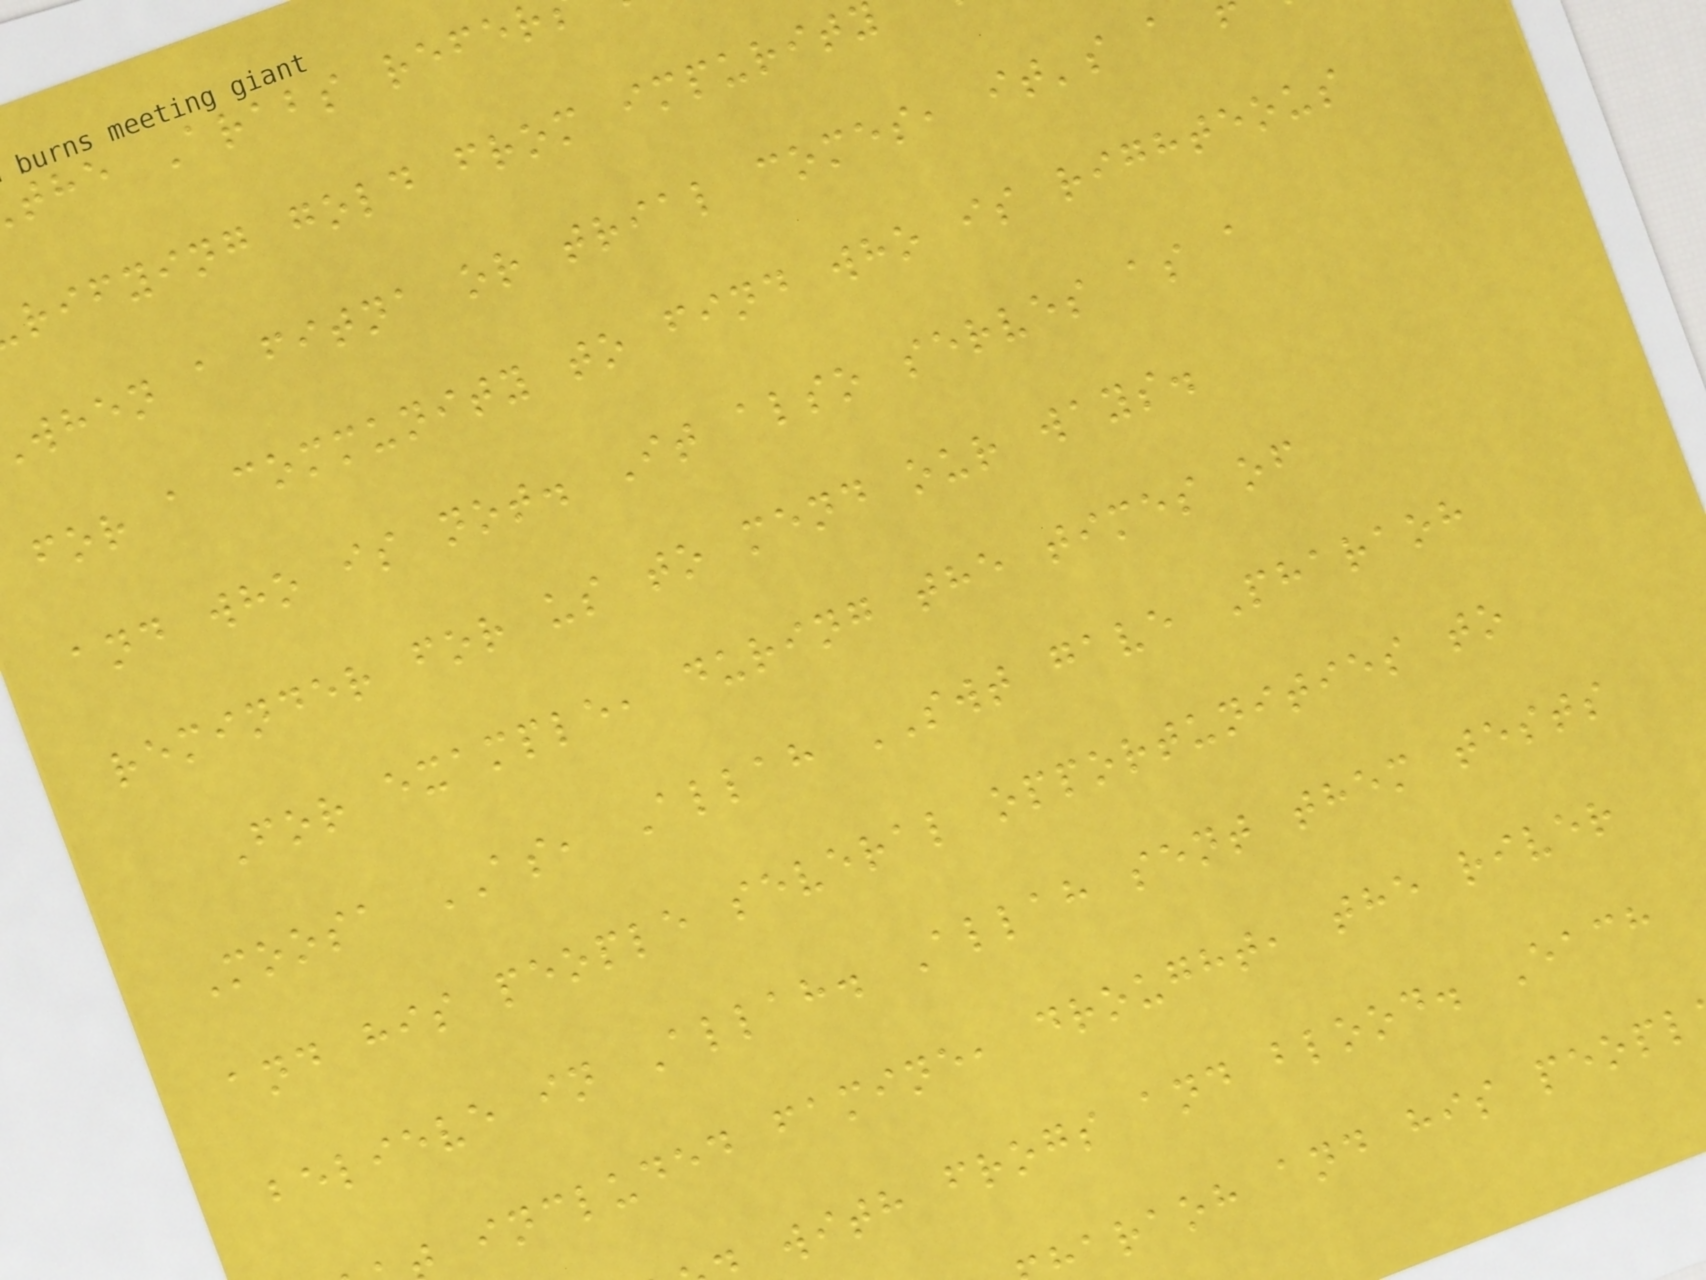the Arabs refer
rifying gold from impurity
when a fitna or trial comes, it's a
for a community to find who is righteous
and who is not. It also serves as a
reminder for us to mend our ways.
For example, during the times of
Moosa AS, Allah SWT gave Pharaoh
and his people several opportunities to
believe in Allah. Allah sent them tests
included famine, drought, the river
with frogs and blood. Each
araoh and his peopl
